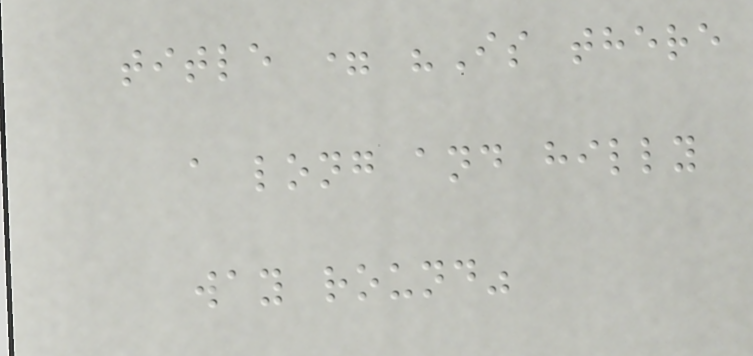title = "Is there
a long and hilly
way round"
